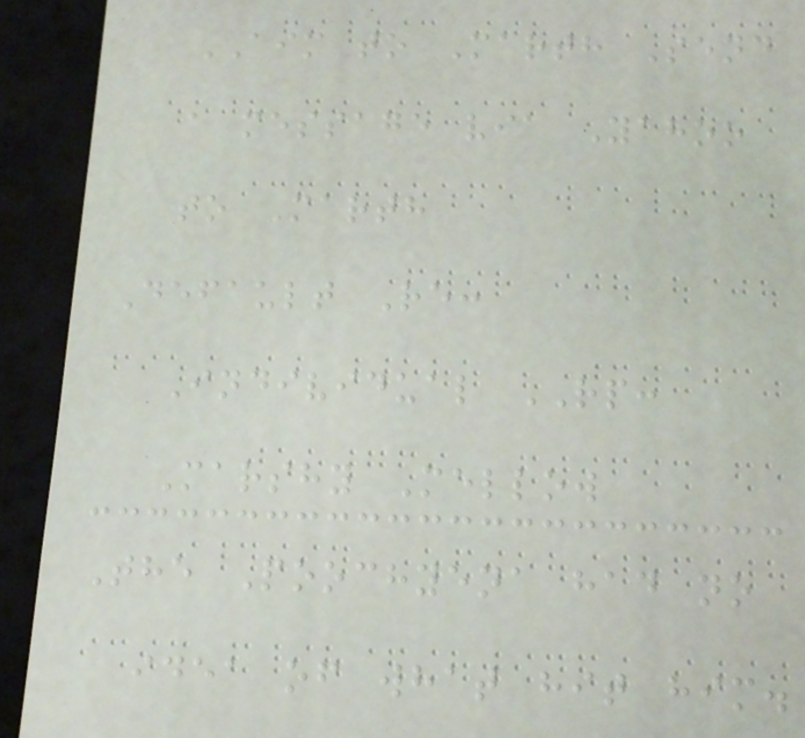AIM to Marth Send
a message via Yahoo
to Marth
Default Re:
Individual RP:
Marshy Mellow
The Poochyena had no
idea of what hit him.
